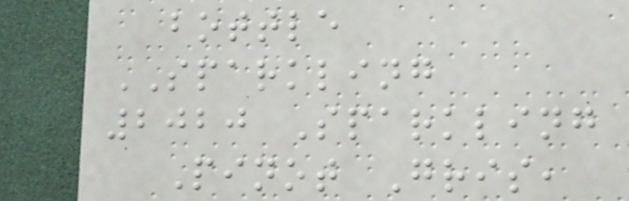bottle
SPARKLING
2020 Sparkling
Pinot Gris,
